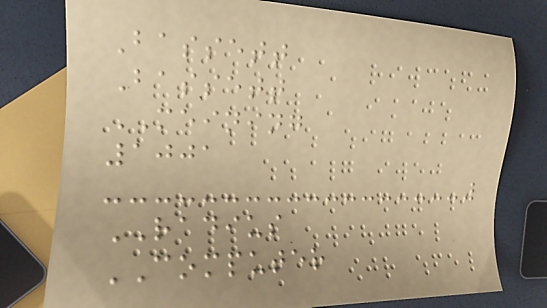Bassett
Bassett
MEINING
1001
RADIUS
COMPUTER
